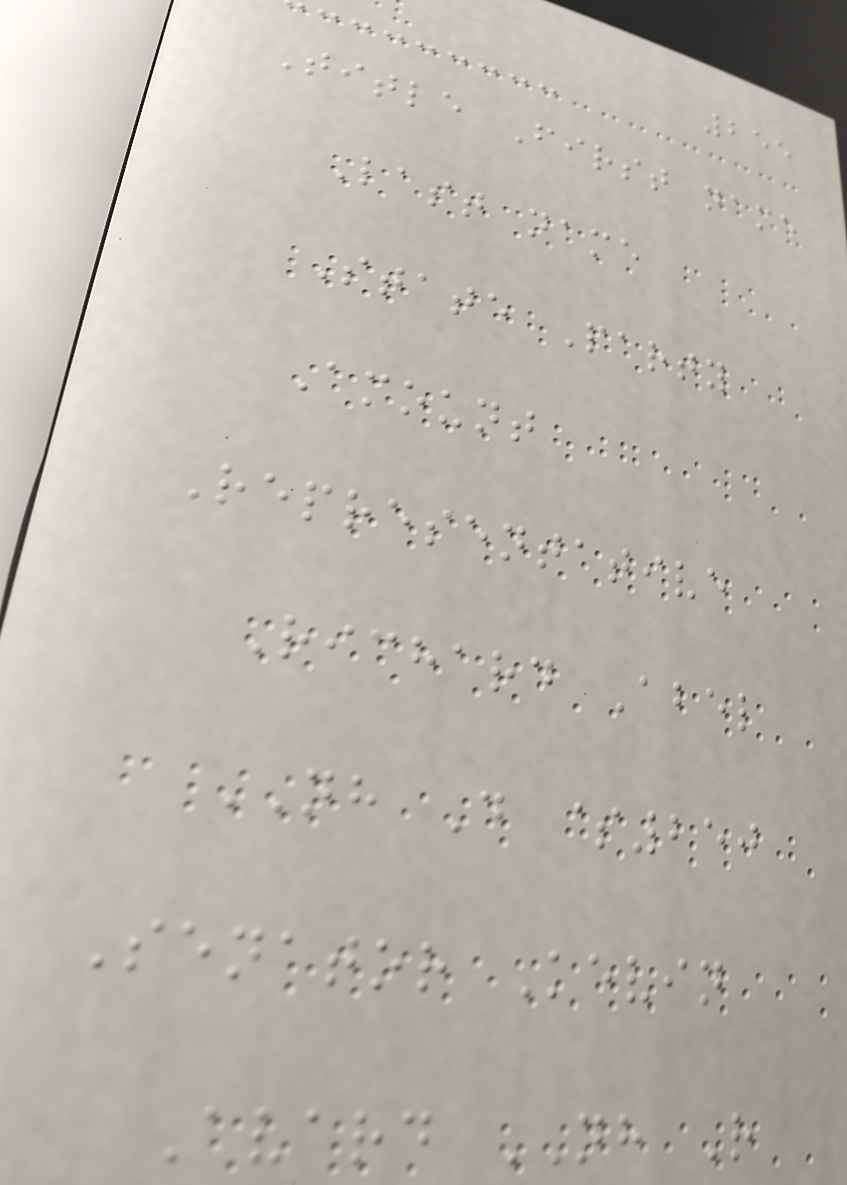255
Title First name
Last name
State Party
Amount
Representative
Richard Abel
NH D $250
Senator Kevin
Avard NH R
